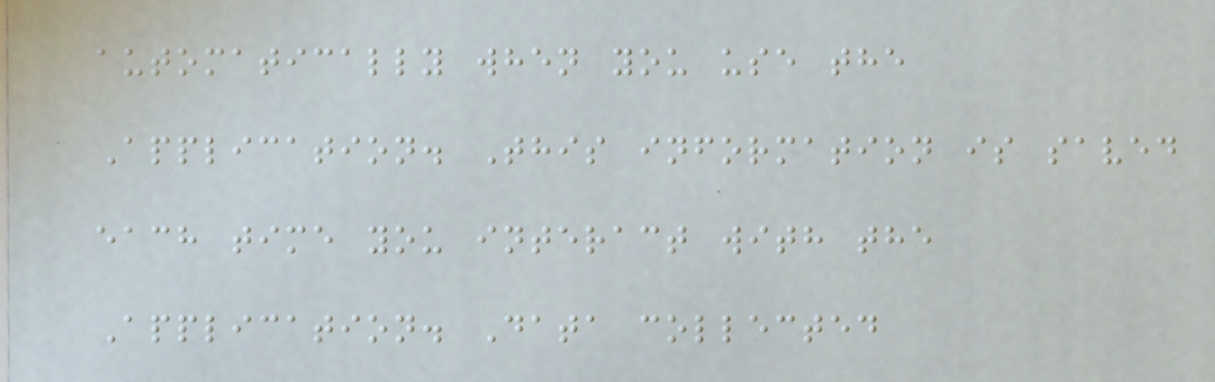automatically when you use the
Application. This information is saved
each time you interact with the
Application. Data collected
